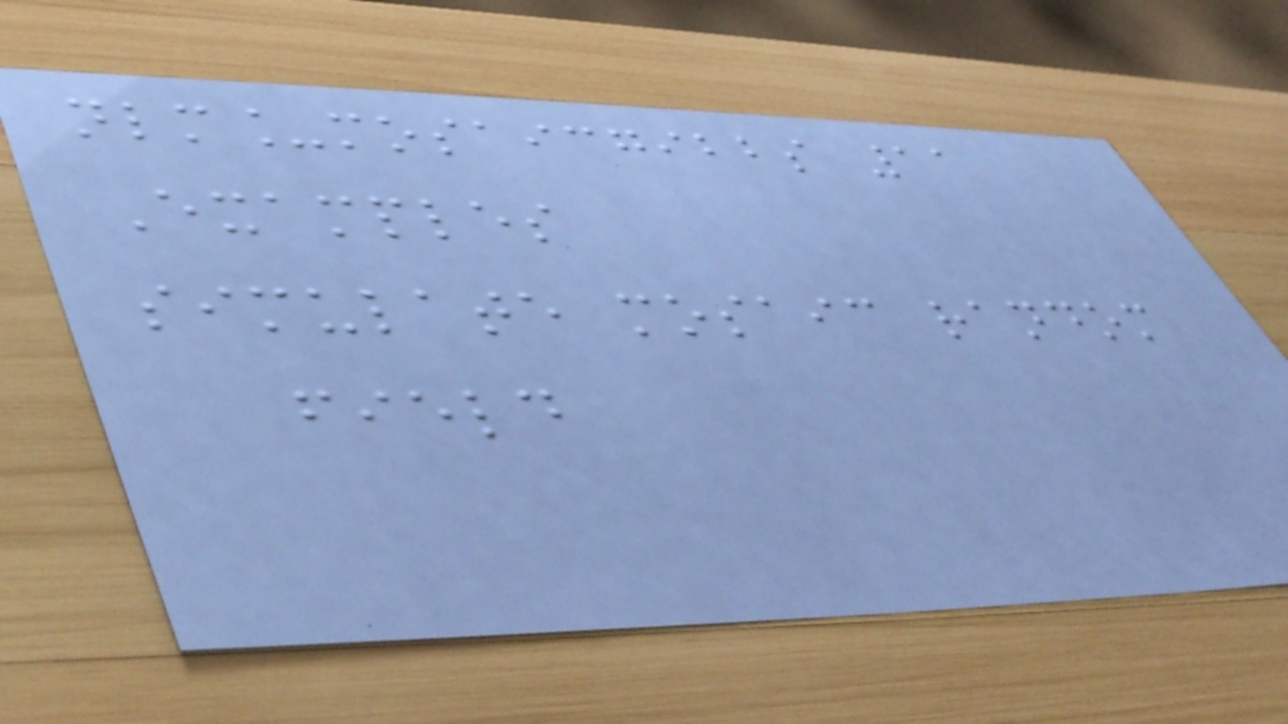nlm_mosaicgibbs 11
Examples
simulate mosaic random
field
